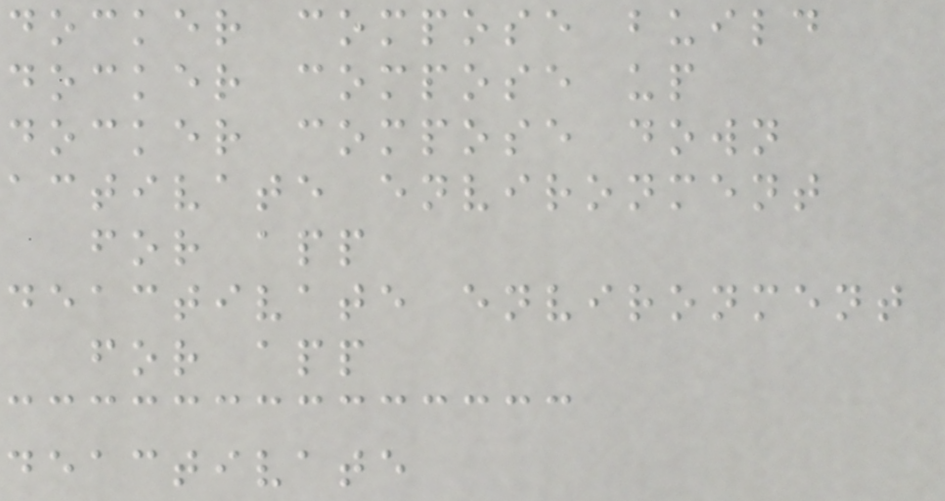docker compose build
docker compose up
docker compose down
activate environment
for app
deactivate environment
for app
deactivate
